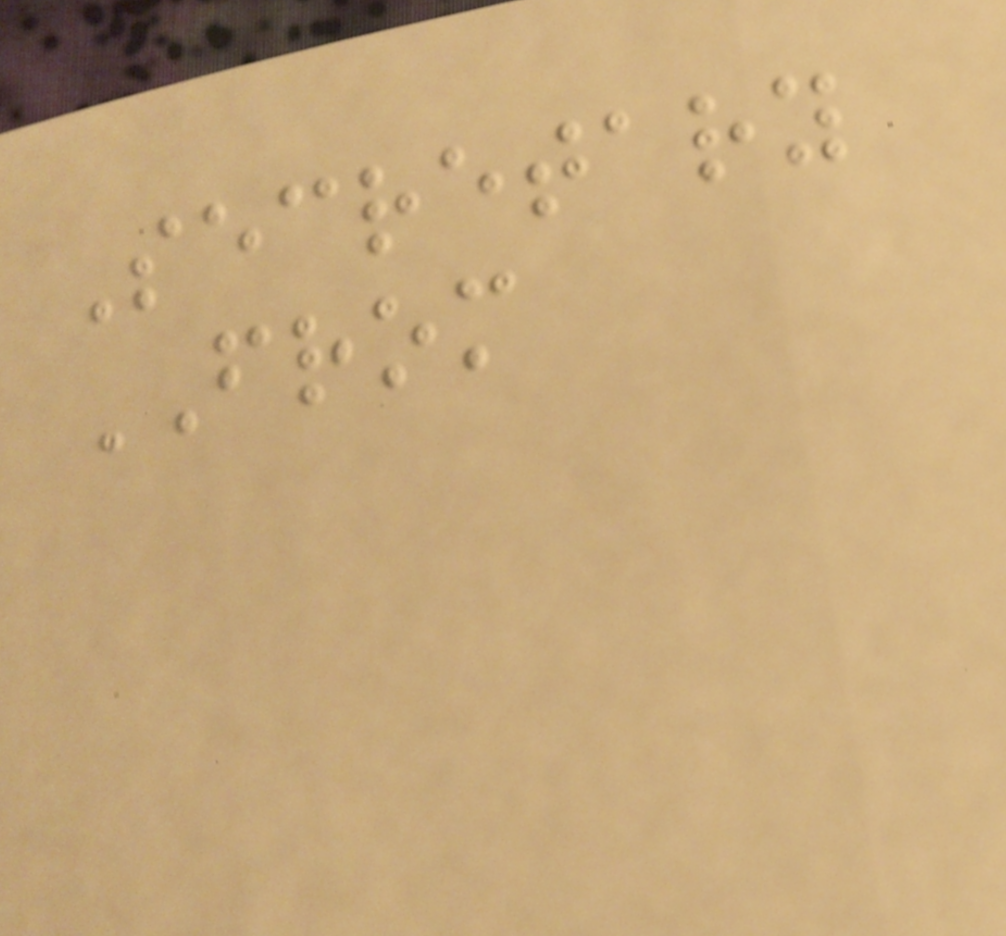Secretary
FROM
